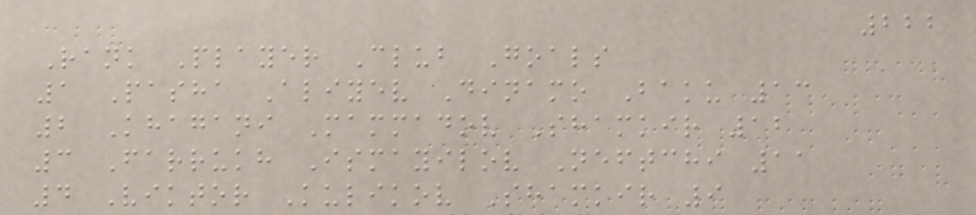222
Rank Player Club Goals
1 Pasha Aliyev Dinamo Baku 13
2 Khagani Mammadov Shamkir 12
3 Farrukh Ismayilov Neftchi 11
4 Viktor Kulikov Shamkir 9
